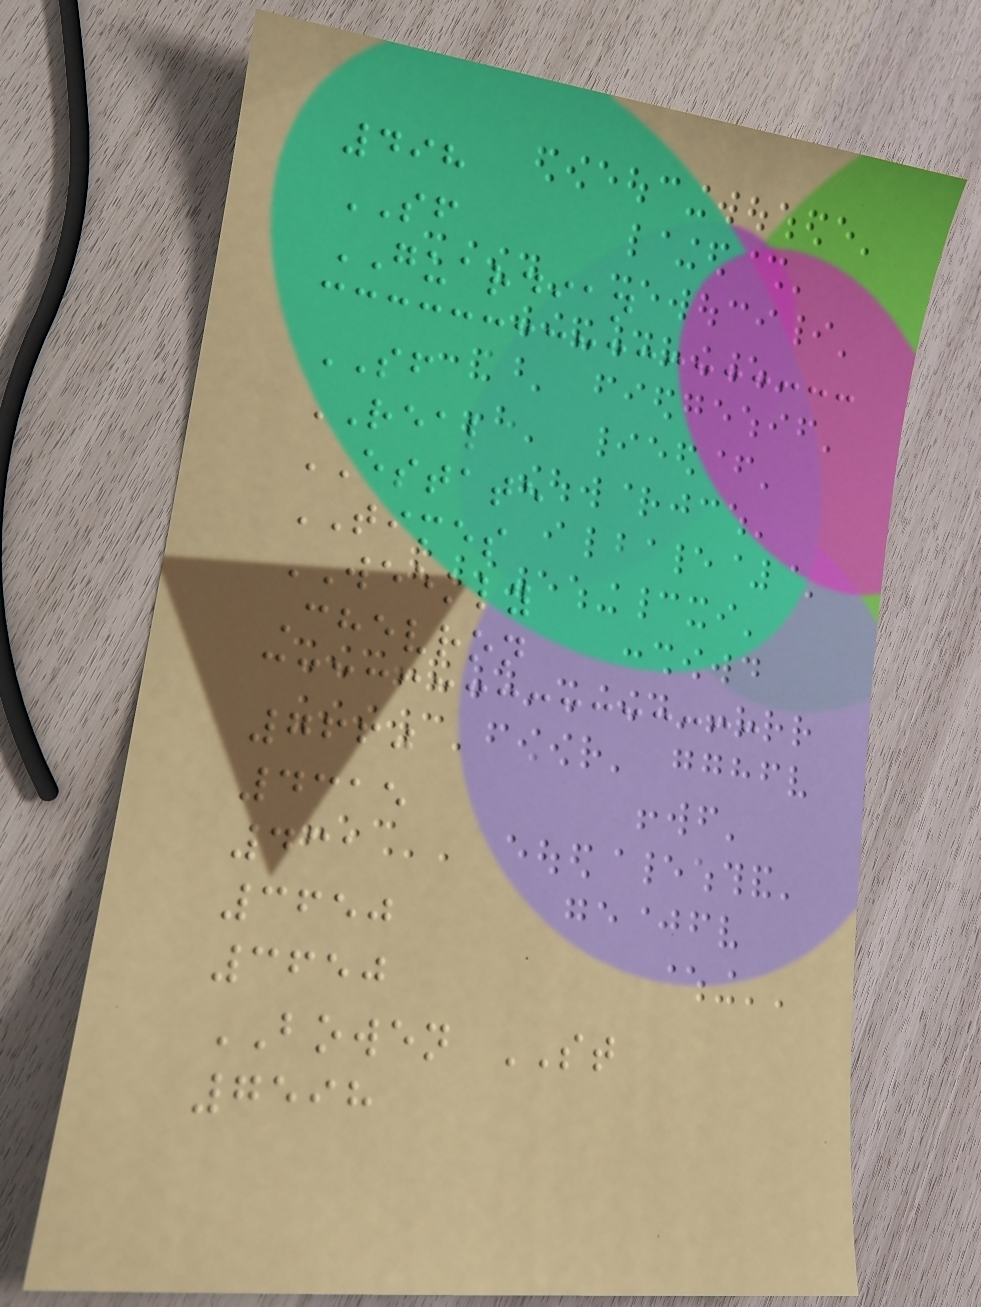498
SF
GUARDIAN
SF
REAL
ESTATE
TIMES
WEEKLY
Chevron
7660
4315
431
3650
3650
BOWEN ST
7598
